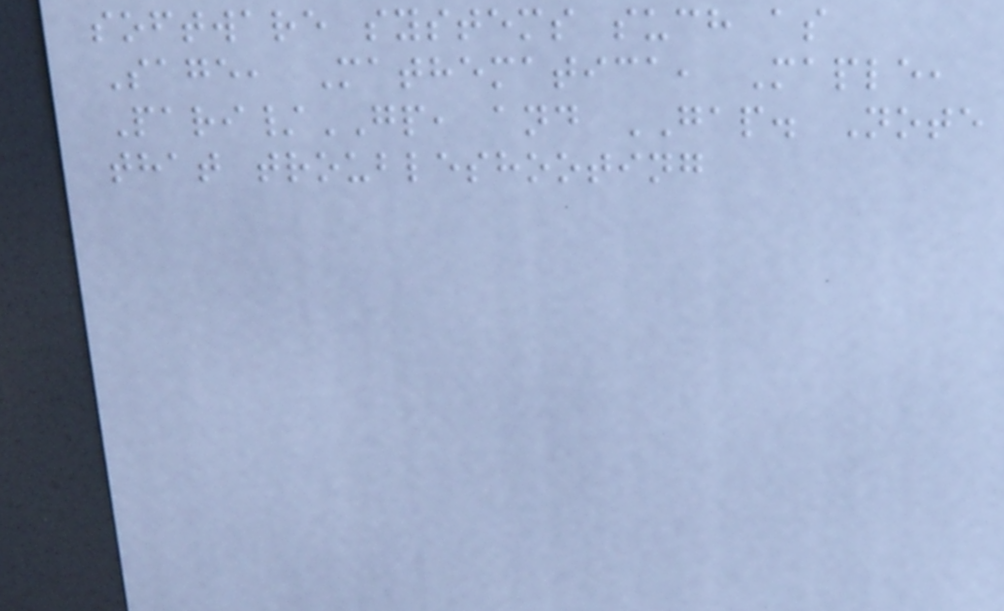software systems such as
Sage, Mathematica, Maple,
Pari/GP, and GAP. Note
that troubleshooting
